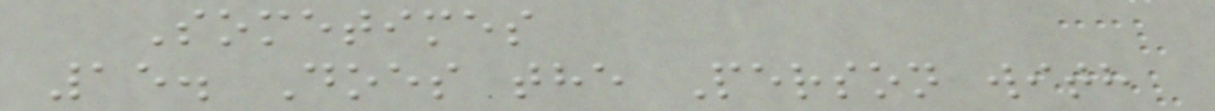Sometimes
15. Does the Person with
